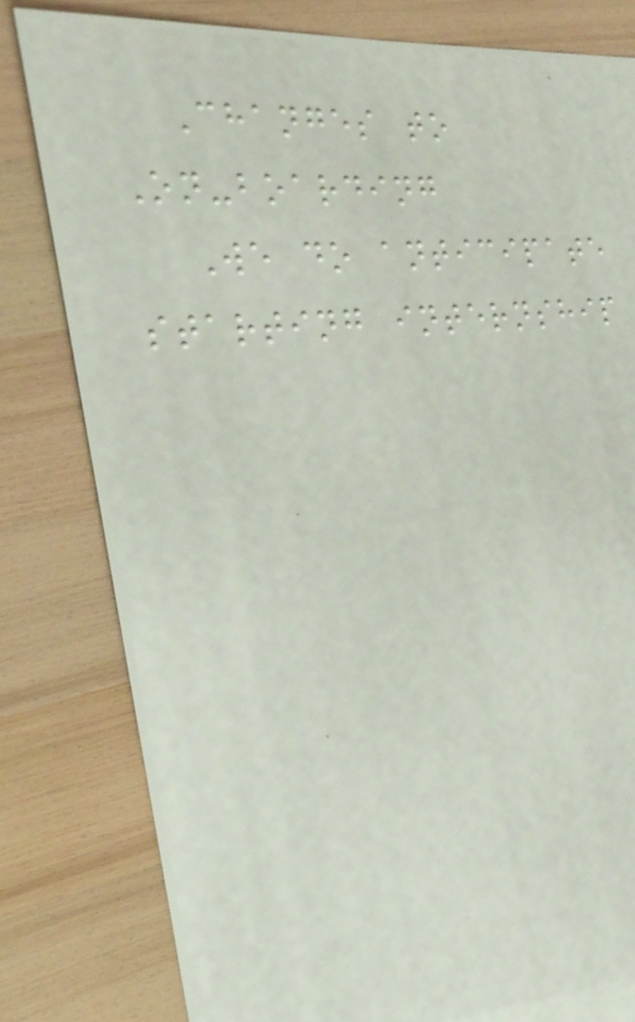Changes to
On-boarding
We do anticipate
starting internship
